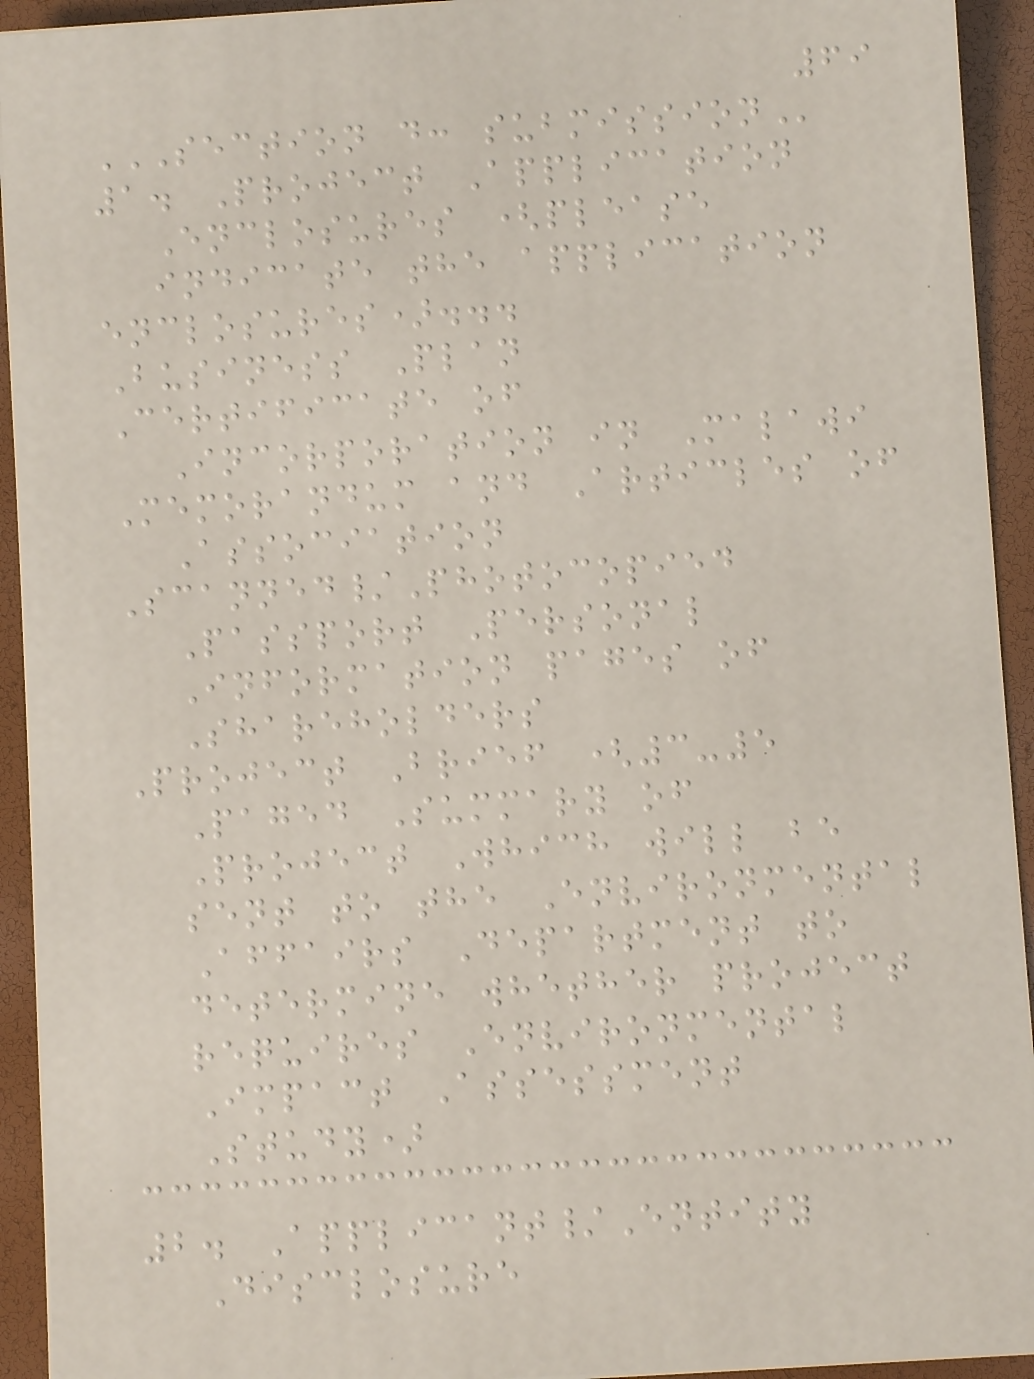69
SECTION D: SUBMISSION
1. Project Application
Enclosures (please
indicate the application
enclosures)...
Business Plan
Certificate of
Incorporation in Malawi
Memorandum and Articles of
Association
Scanned/Photocopied
Passport Personal
Information pages of
Shareholders
Project Brief (3-5
Paged Summary of
Project Which will be
sent to the Environmental
Affairs Department to
determine whether project
requires Environmental
Impact Assessment
Study)
2. Applicant/Entity
Disclosure
